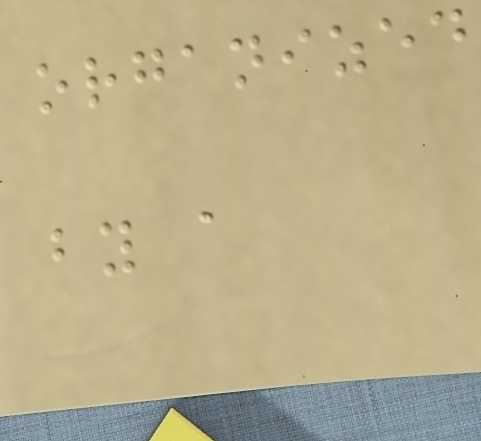organized
by a
